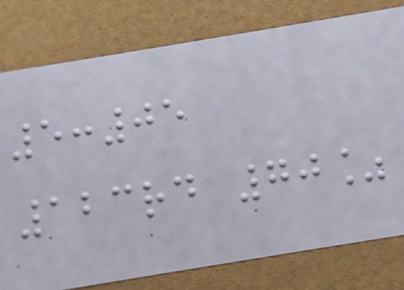5:05
123rd 70%
